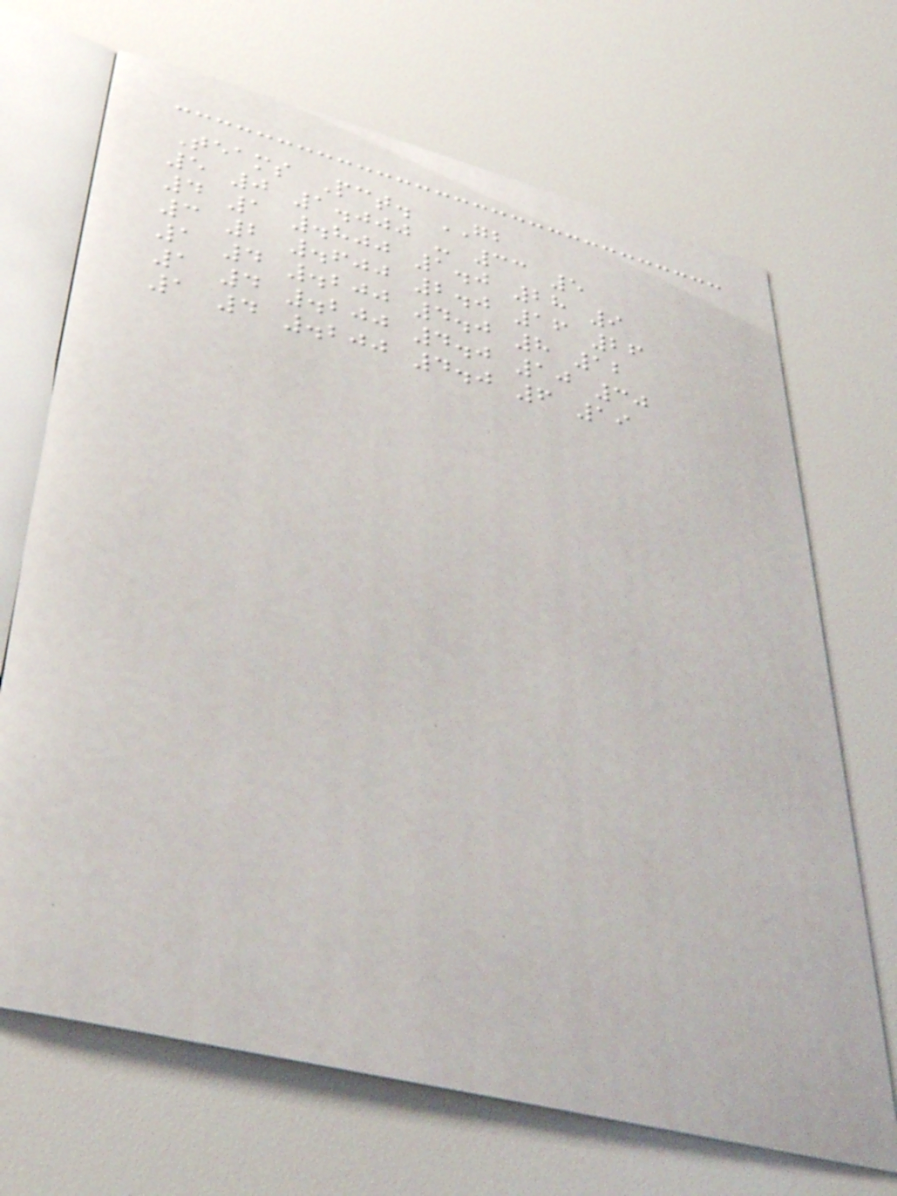Teams Pct. GB
5 0 1.000 - 33 5
4 1 .800 1.0 28 9
3 2 .600 2.0 16 26
1 4 .200 4.0 8 12
1 4 .200 4.0 10 30
1 4 .200 4.0 6 19
